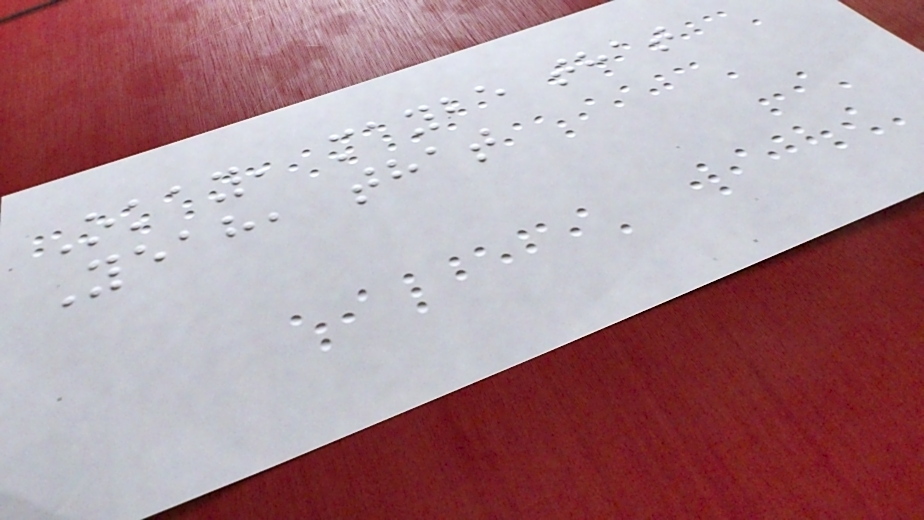Okay, maybe that
Yeah, that
